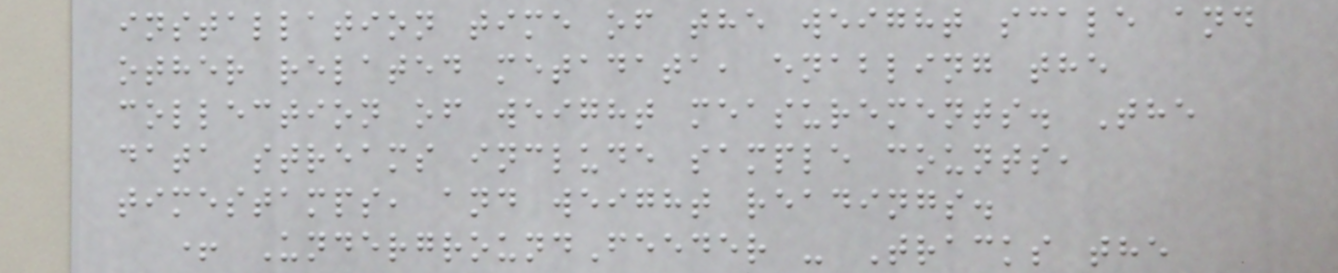installation time of the weight scale and
other related metadata, enabling the
collection of weight measurements. The
data streams include sample counts,
timestamps, and weight readings.
+ UndergroundFeeder - Tracks the
